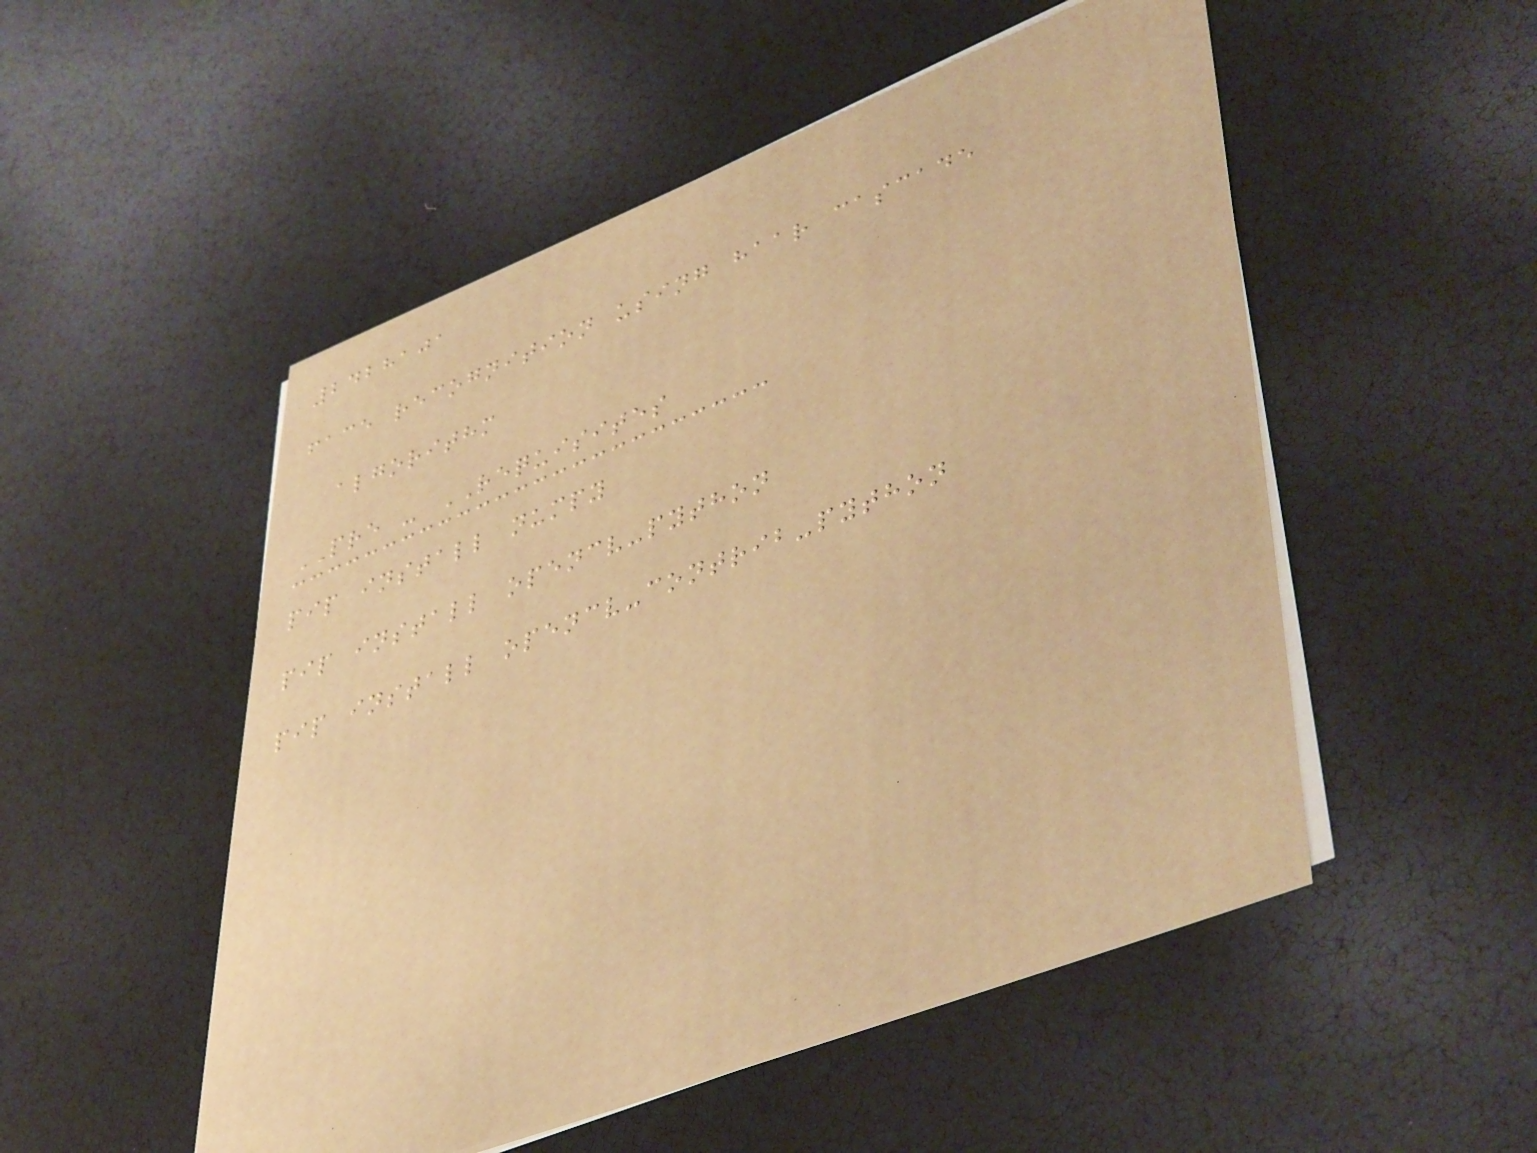2428101
face recognition using haar cascade
algorithm
PRE - REQUISITES
pip install numpy
pip install opencv-python
pip install opencv-contrib-python
